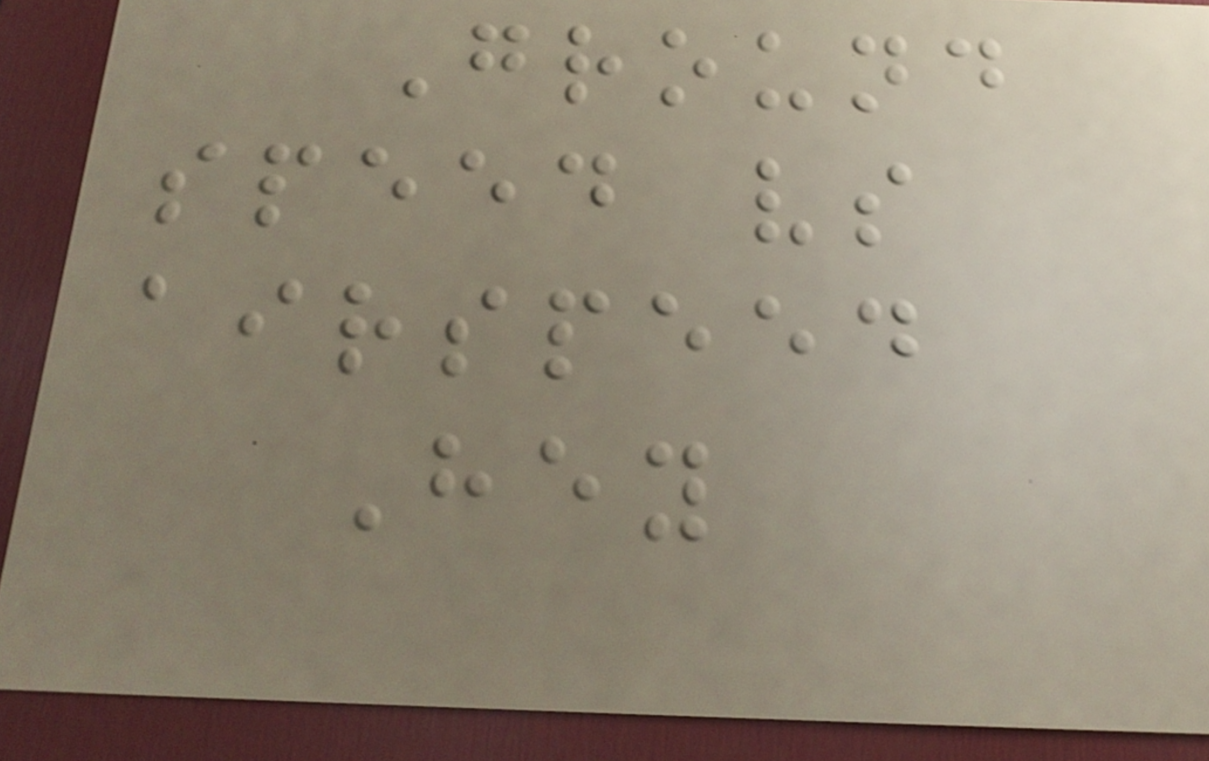Ground
speed vs
airspeed
Hey
